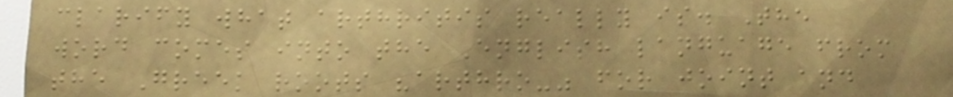clarify what arthritis really is. The
word comes into the English language from
the Greek roots "arthro-" for joint and
